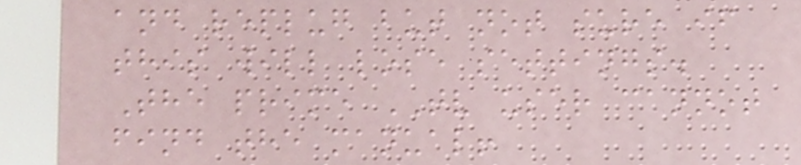and replug but not sure if
this will lose settings.
The prime TV user cannot
find the manual!
